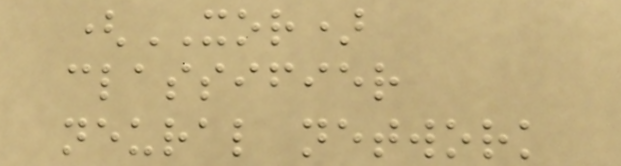(XOR)
classifier
neural network
